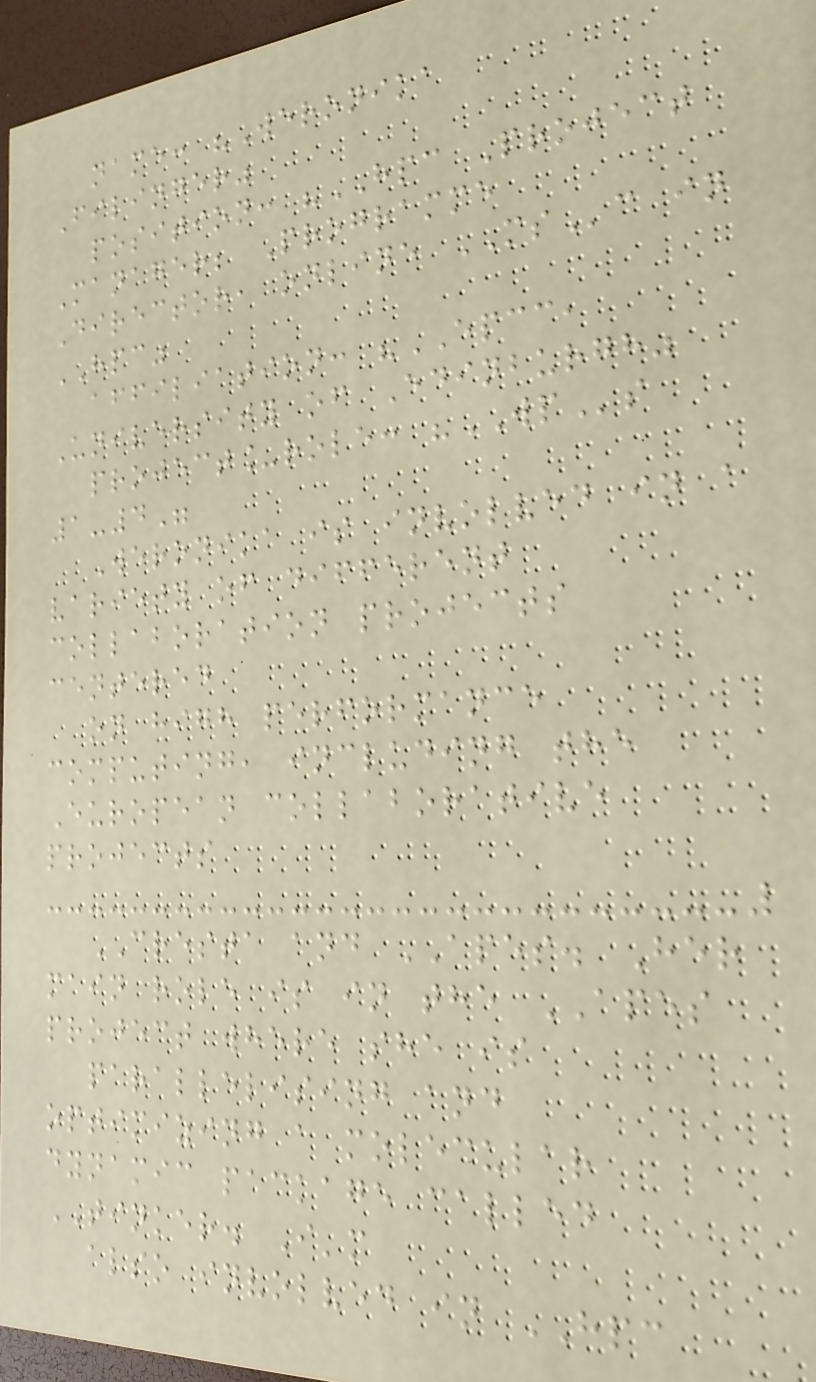name: "Weronika
Filinger"
position: "HPC Project
Manager; Programme
Director, online MSc in
HPC"
affiliation: "EPCC,
University of Edinburgh"
project_role: "WPs
1-4"
Weronika is involved in a
variety of different
collaboration projects
centered
on high performance
computing, including the
European collaborative
projects
CRESTA and APES. Her
main role is in the APES
project where she is
parallelising and
optimizing a molecular
dynamic package called
TINKER. I'm
also involved in HPC
